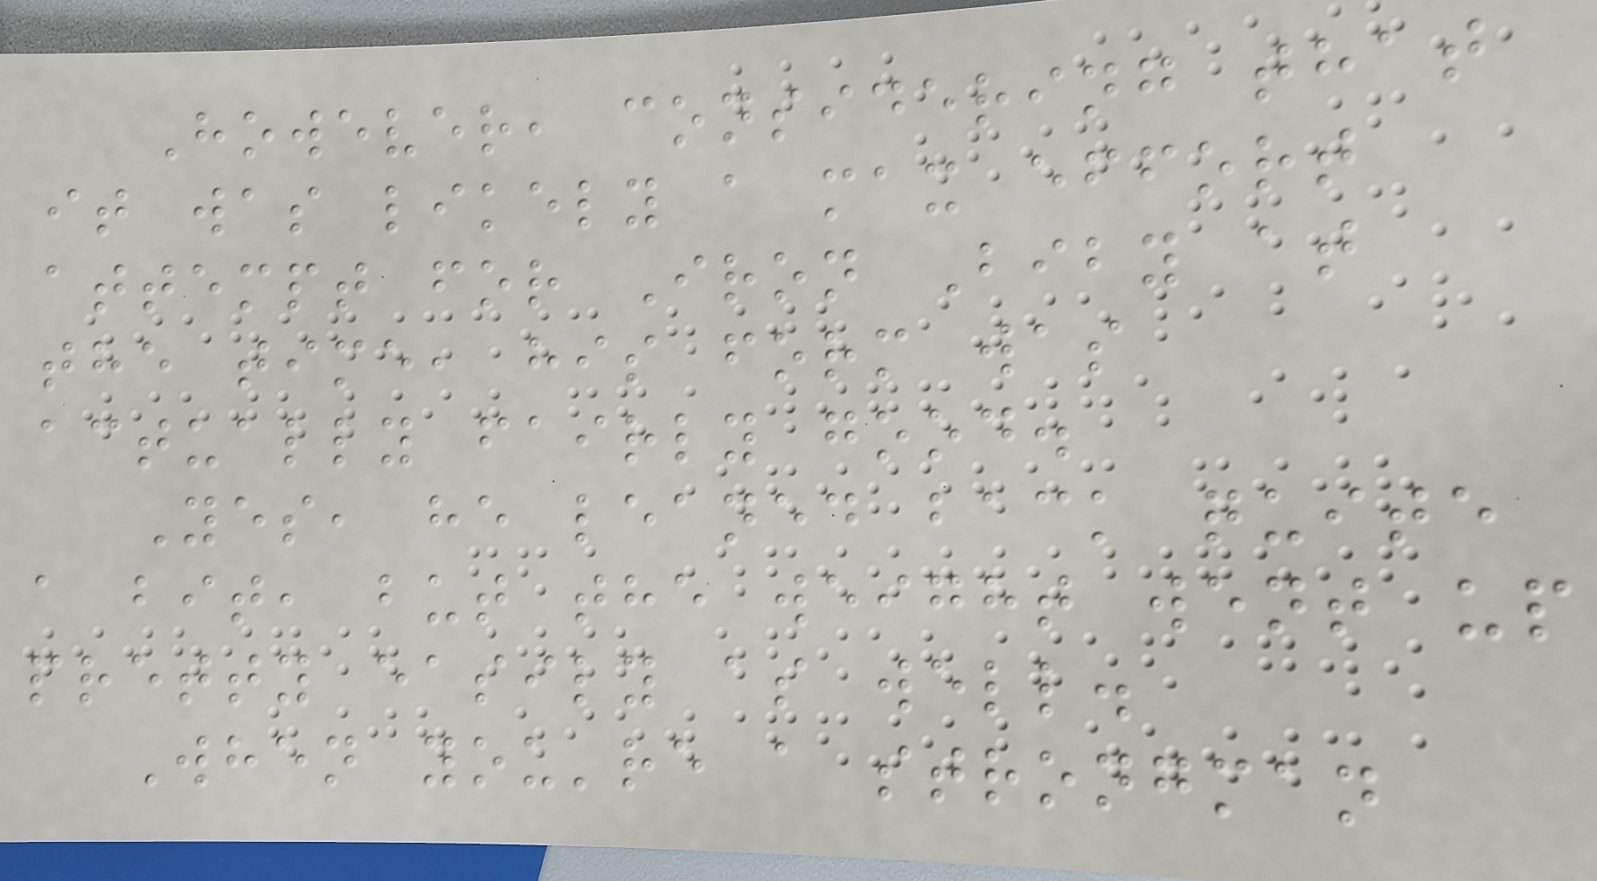However, considering that
it was likely a max effort
attempt for Iron Biby at
the time, his form was
actually fairly good.
Yes, he leaned back quite
a bit, but the weight went up
pretty easily as well.
When you're a strongman
